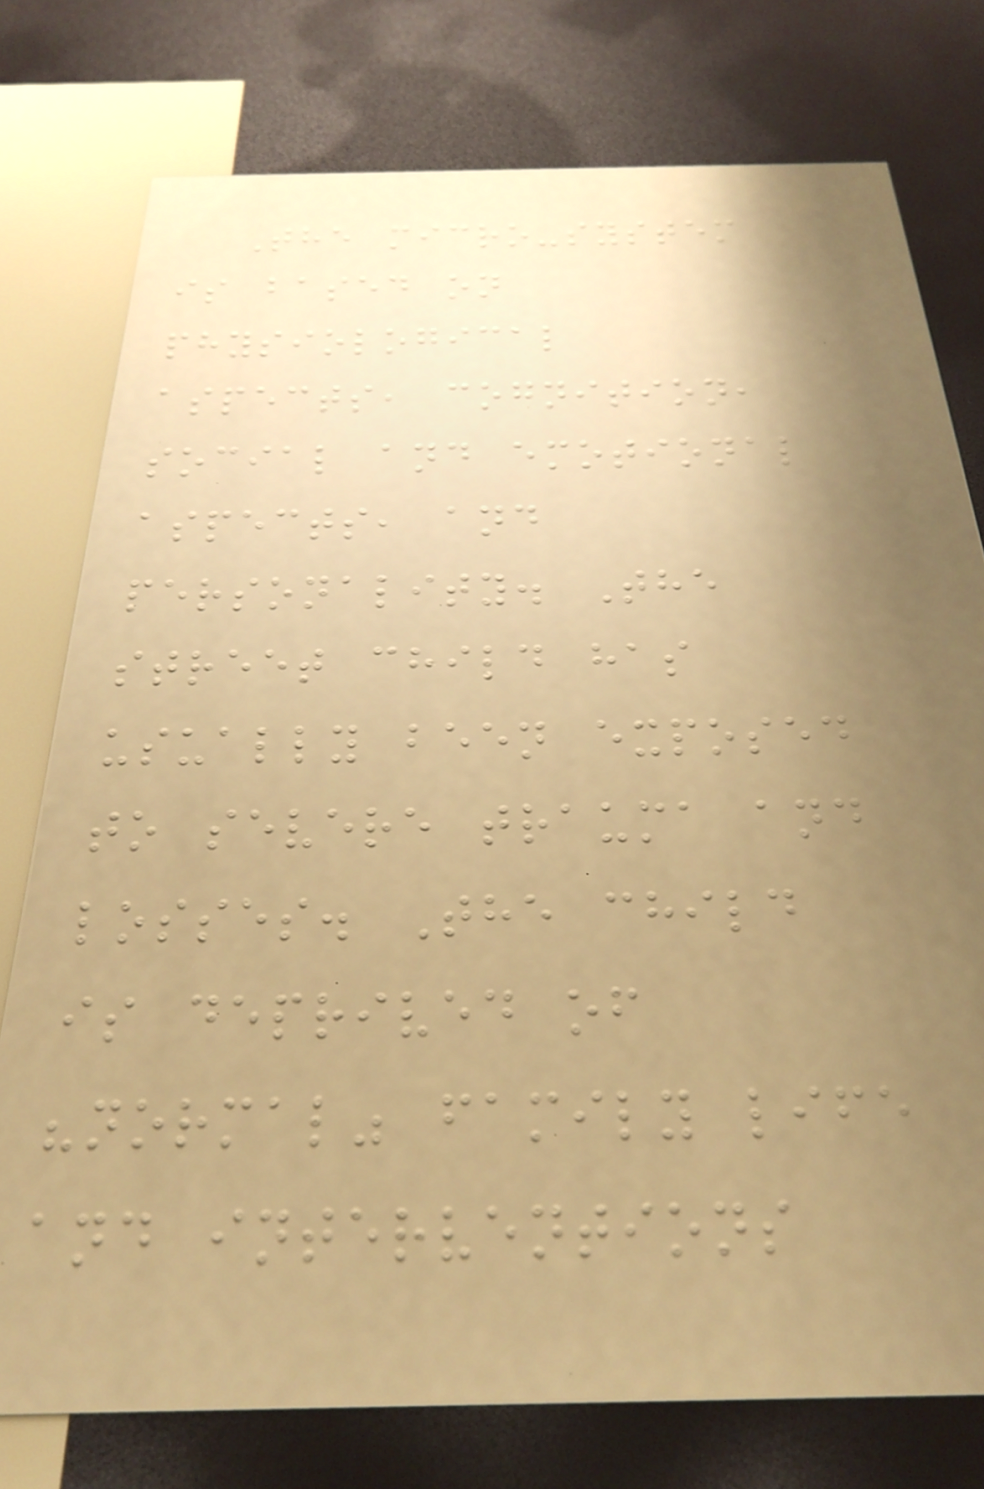The micro-system
is based on
physiological
aspects, cognition,
social and emotional
aspects, and
personality. The
street child has
usually been exposed
to severe trauma and
losses. The child
is deprived of
"normal" family life
and interventions
